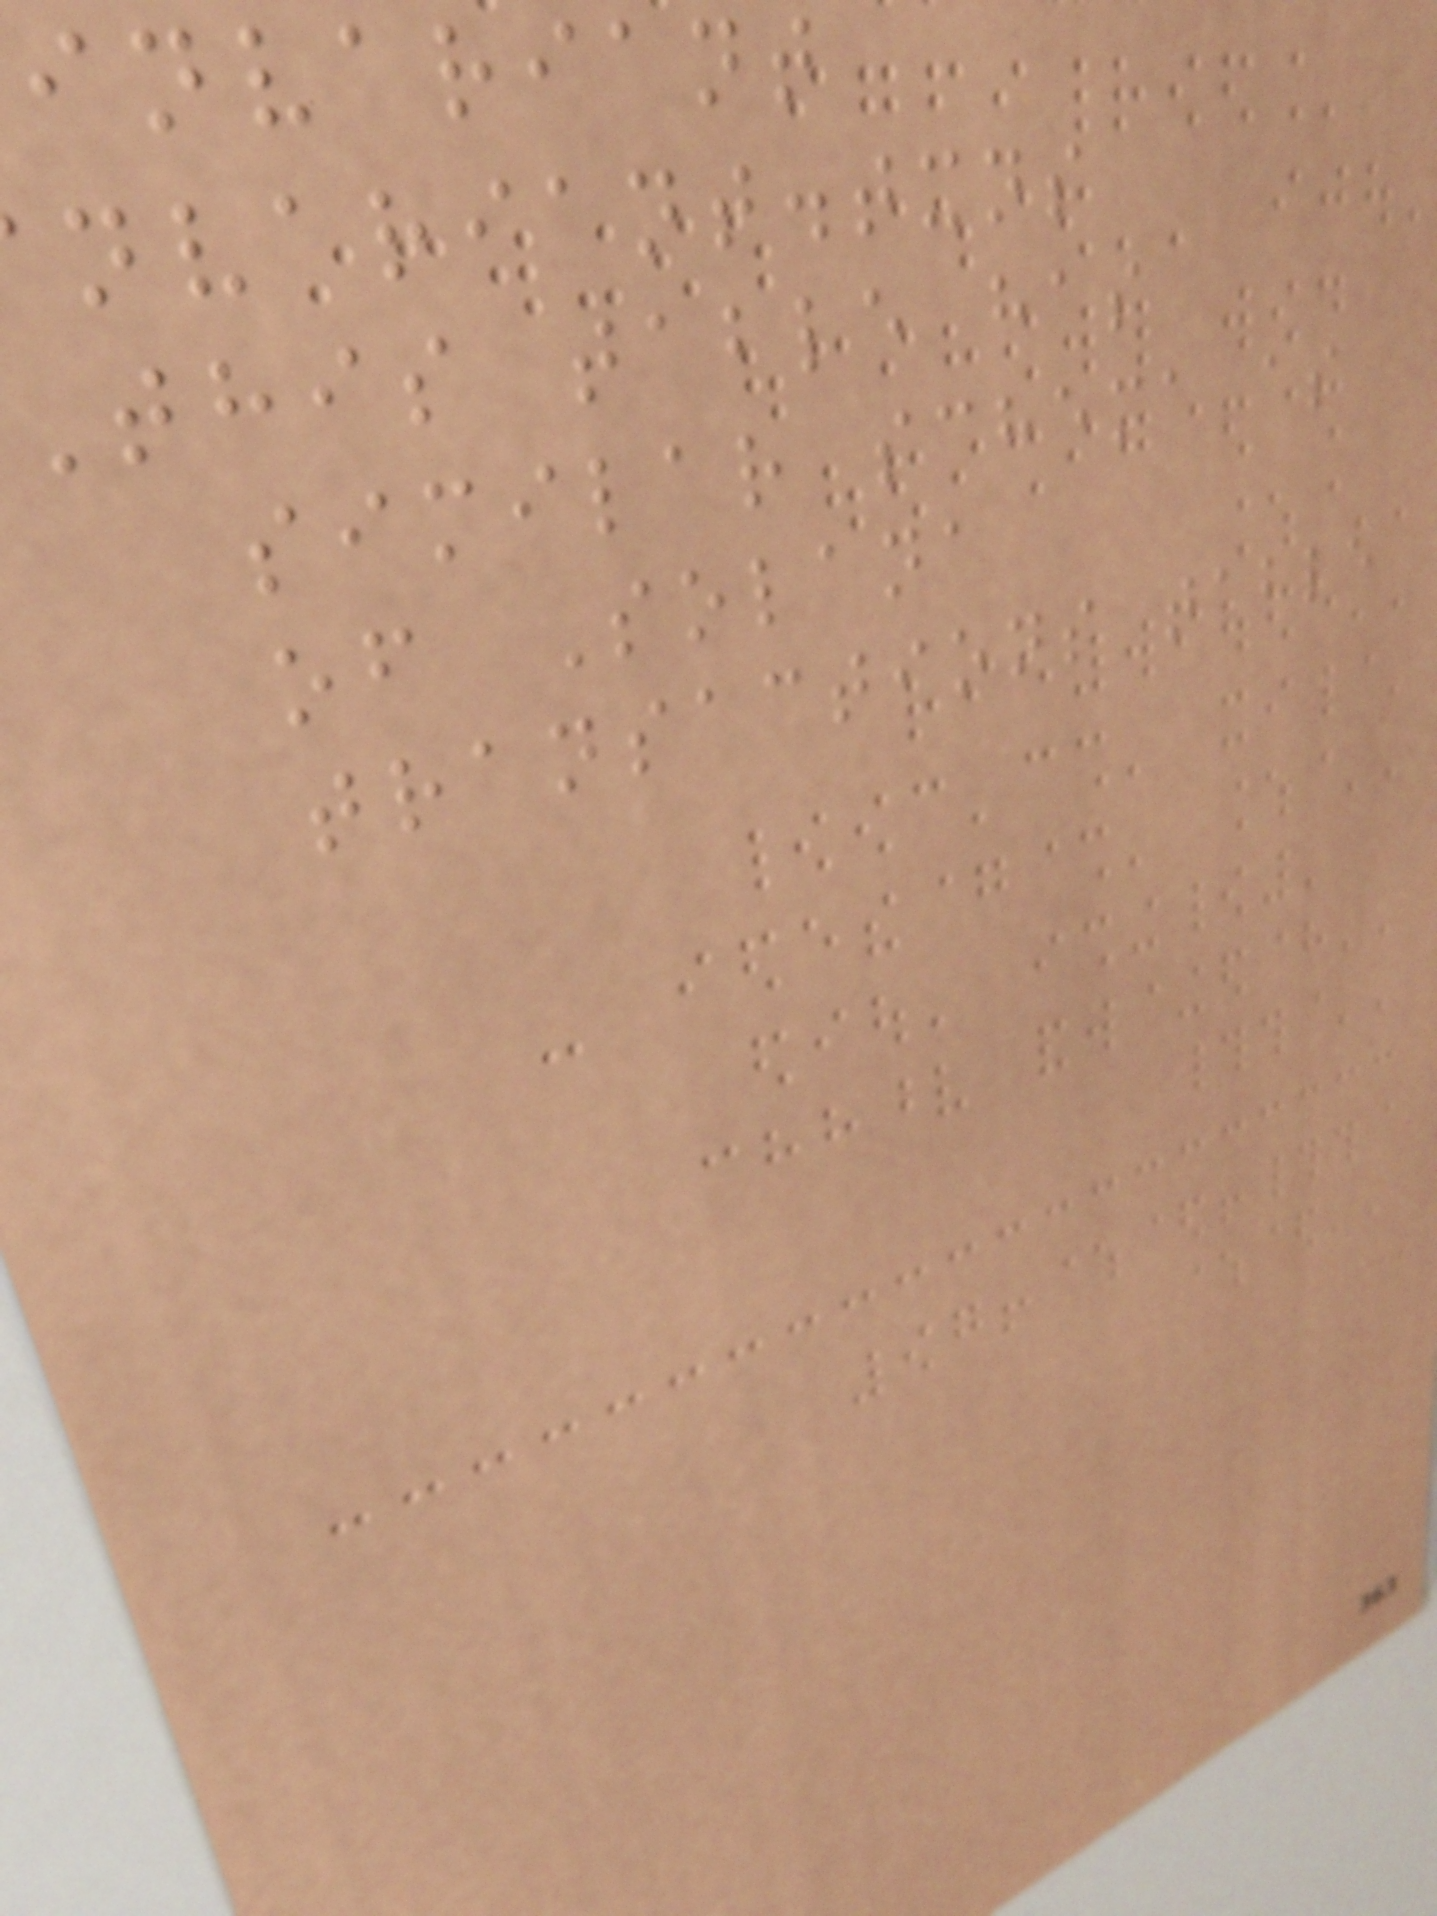invariant
nvariant.txns
this table has
similar schema as
of Solana
transactions table
